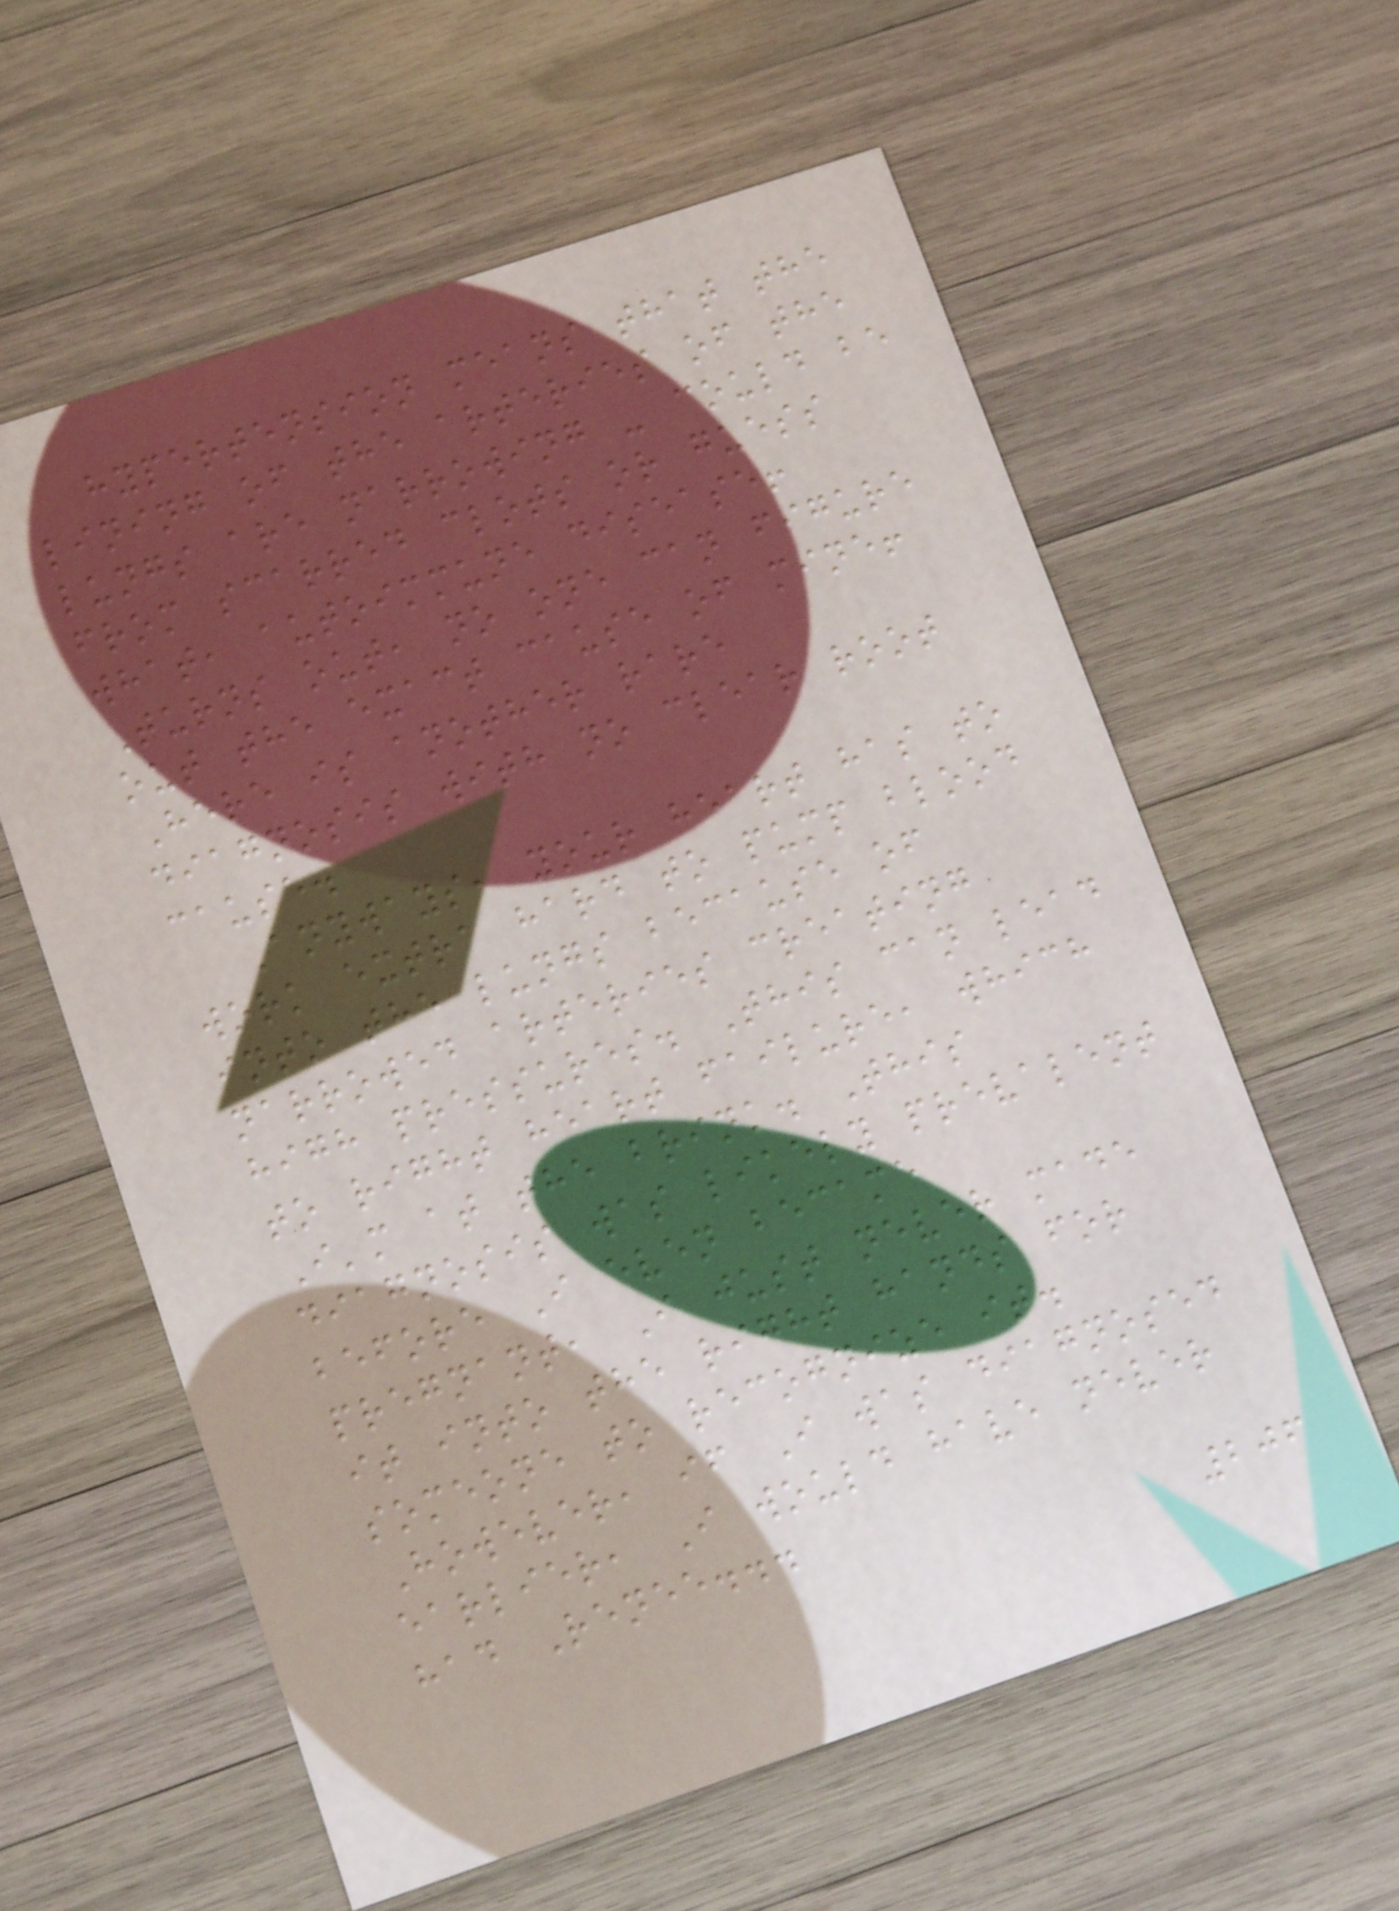hypertension means that the
lining of the arteries of the
lungs are narrowing - could be
from scarred clots or guess
what, autoimmune disease!
Turns out, no one can figure
out the exact cause of mine!
Here is another rare
diagnosis with no clear root
cause.
Anyways, your heart has to
work extra hard to pump blood
into the lungs because of
narrowed arteries creating
high pressures. This can lead
to right heart failure, which
I'm at the brink. This
diagnosis was likely prevalent
before I even became
pregnant, I just never made
it into the right hands for
someone to recognize it.
However, if I was diagnosed
earlier, I would have never
had Renee...
206
